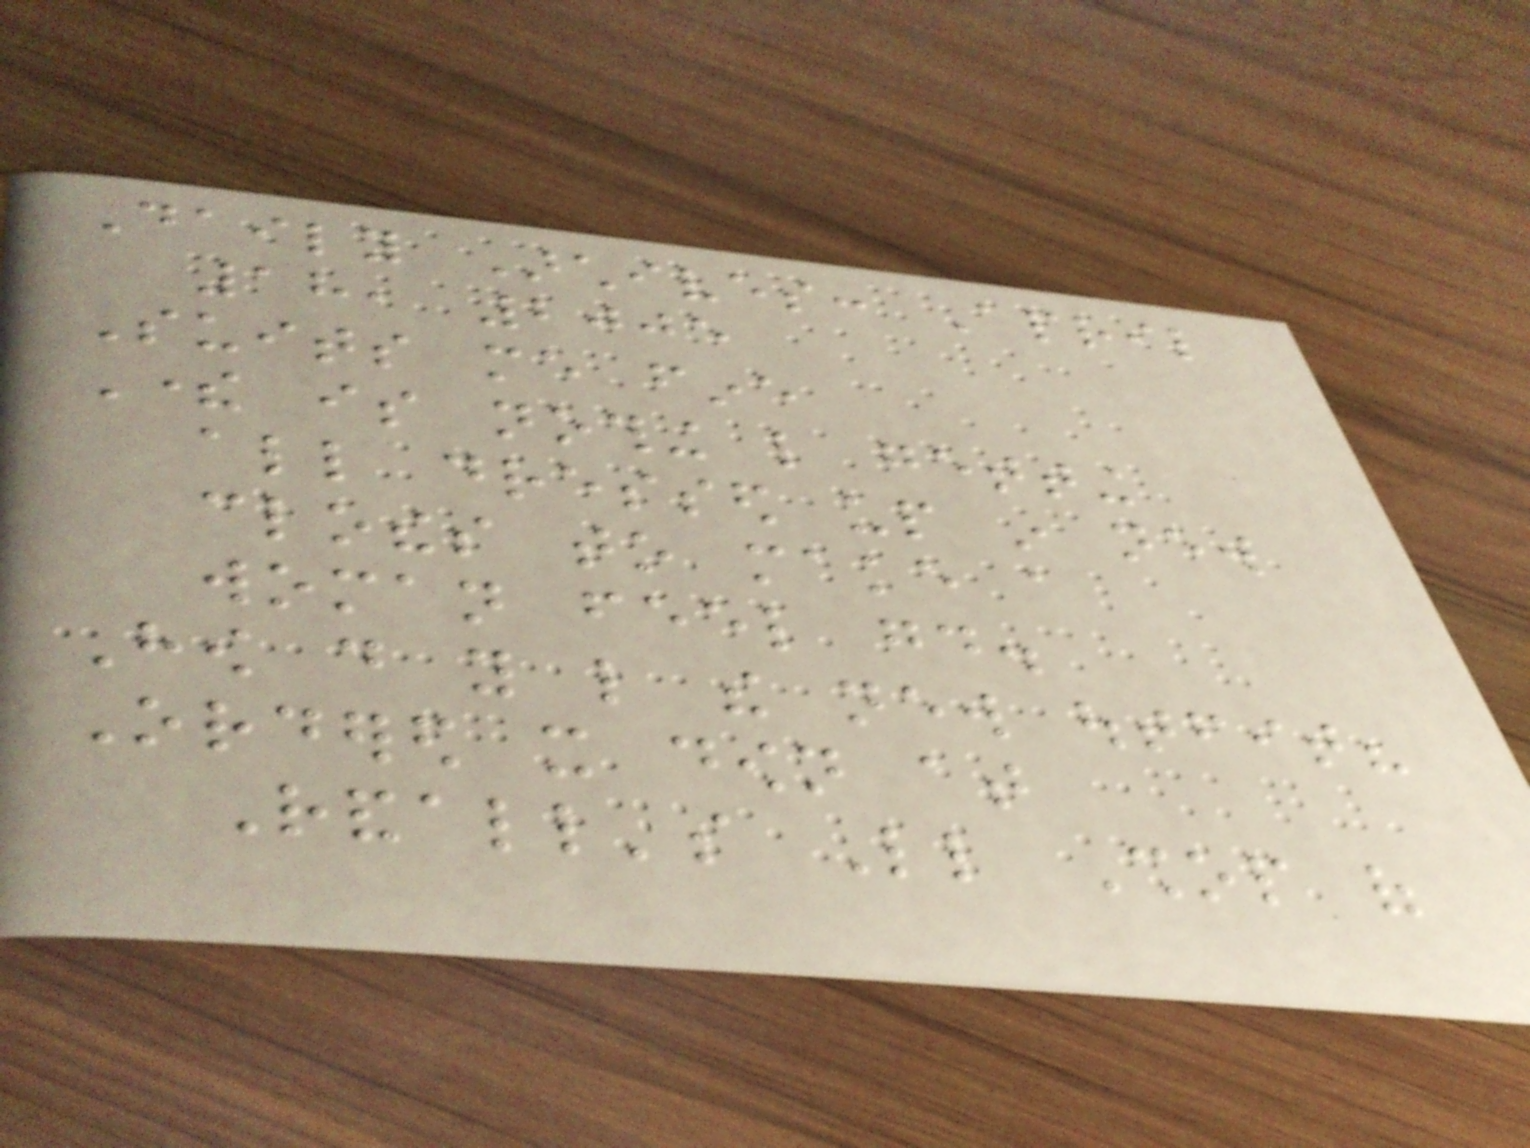Daily Archives: April
18, 2005
Suits me fine
There is nothing like getting
all dressed up in new
clothes to make a
woman feel good.
How do you like the new outfit?
Ordered it down at
Randall's Little Shop of
